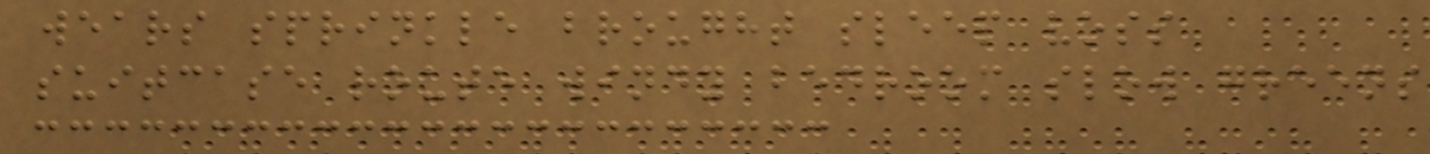wears sprinkle brought sleep voss
suitcase route windy bedroom slow greens
